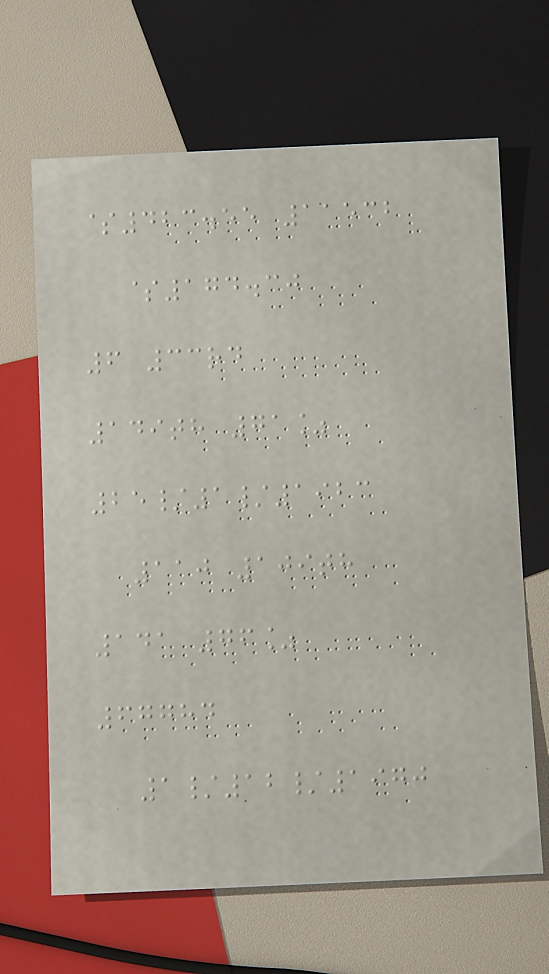$423.55 11532
$174.30
6 33rd
149th 71%
25/1/1923
110 109th
141 76%
67784
1/12/1970
